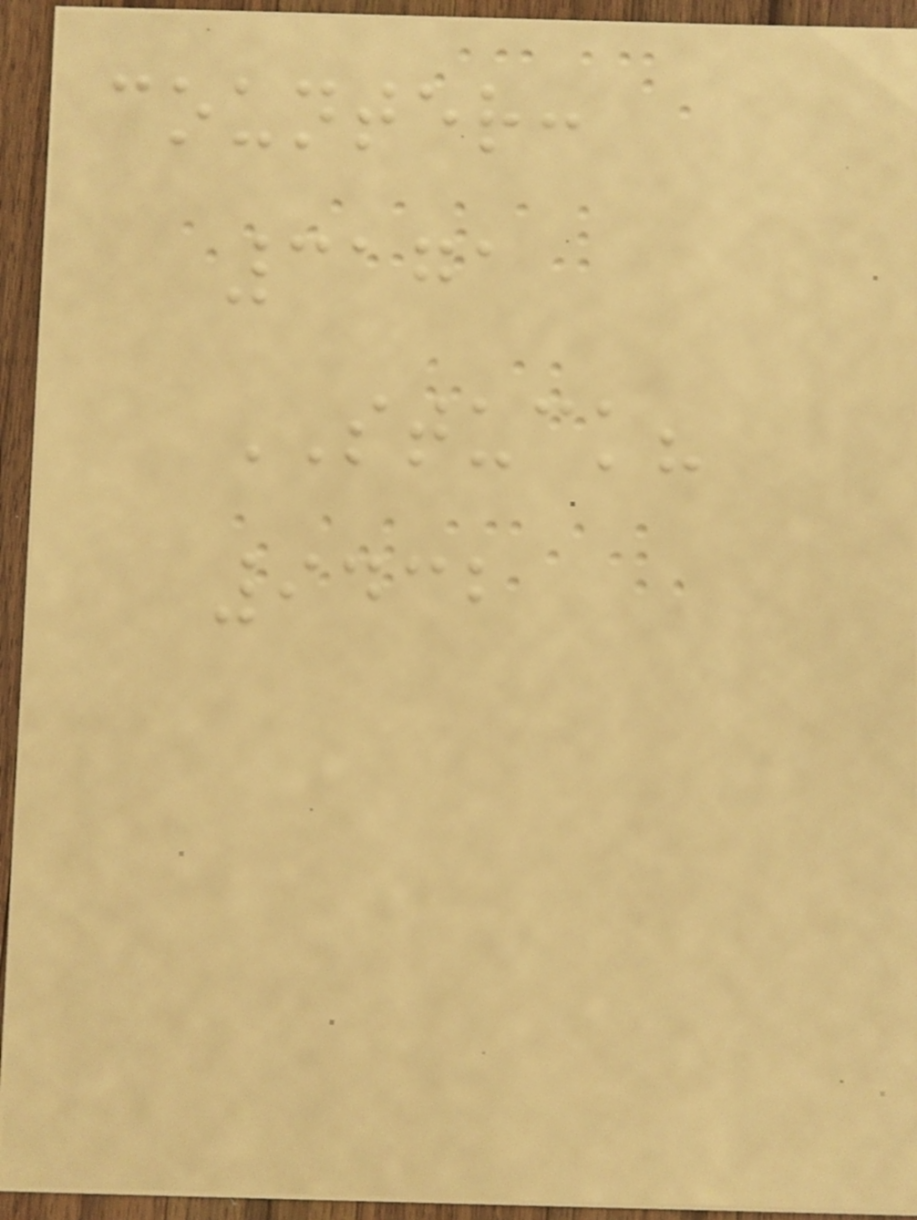counter:
3171
STUCK?
9432
